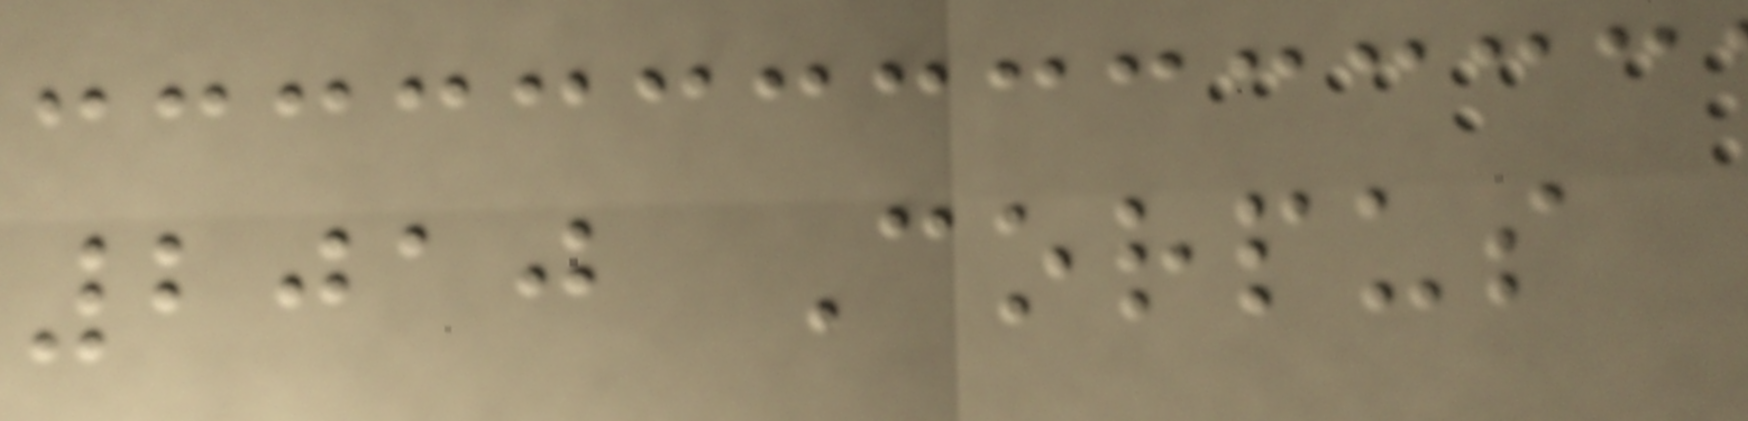2010 Corpus
